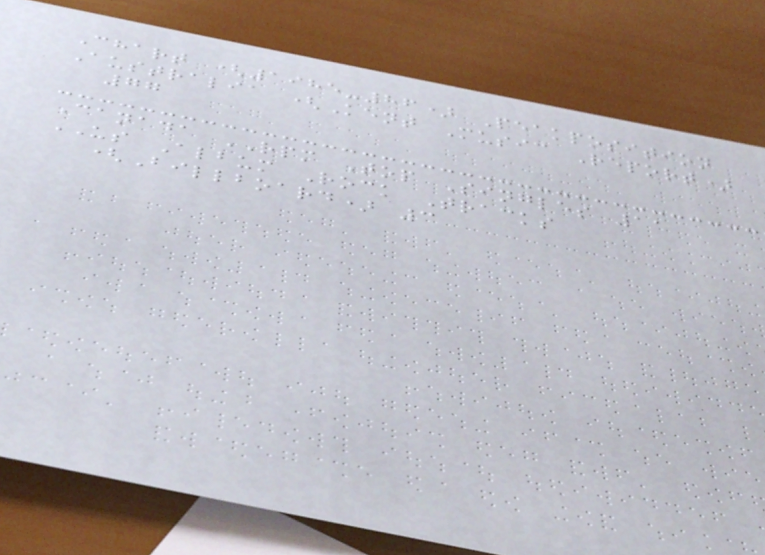Chart (1985-86) Peakposition
Australia (Kent Music Report)
77
Canada RPM Top Singles 11
US Album Rock Tracks
(Billboard) 3
